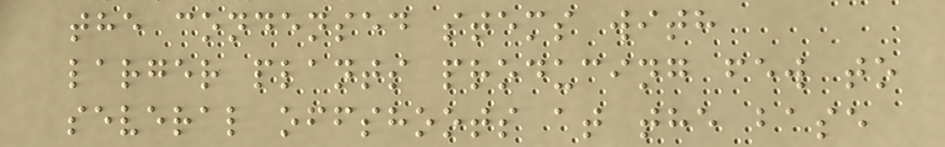the condensed stems with
larger plants producing few to
several offshoots at the base
